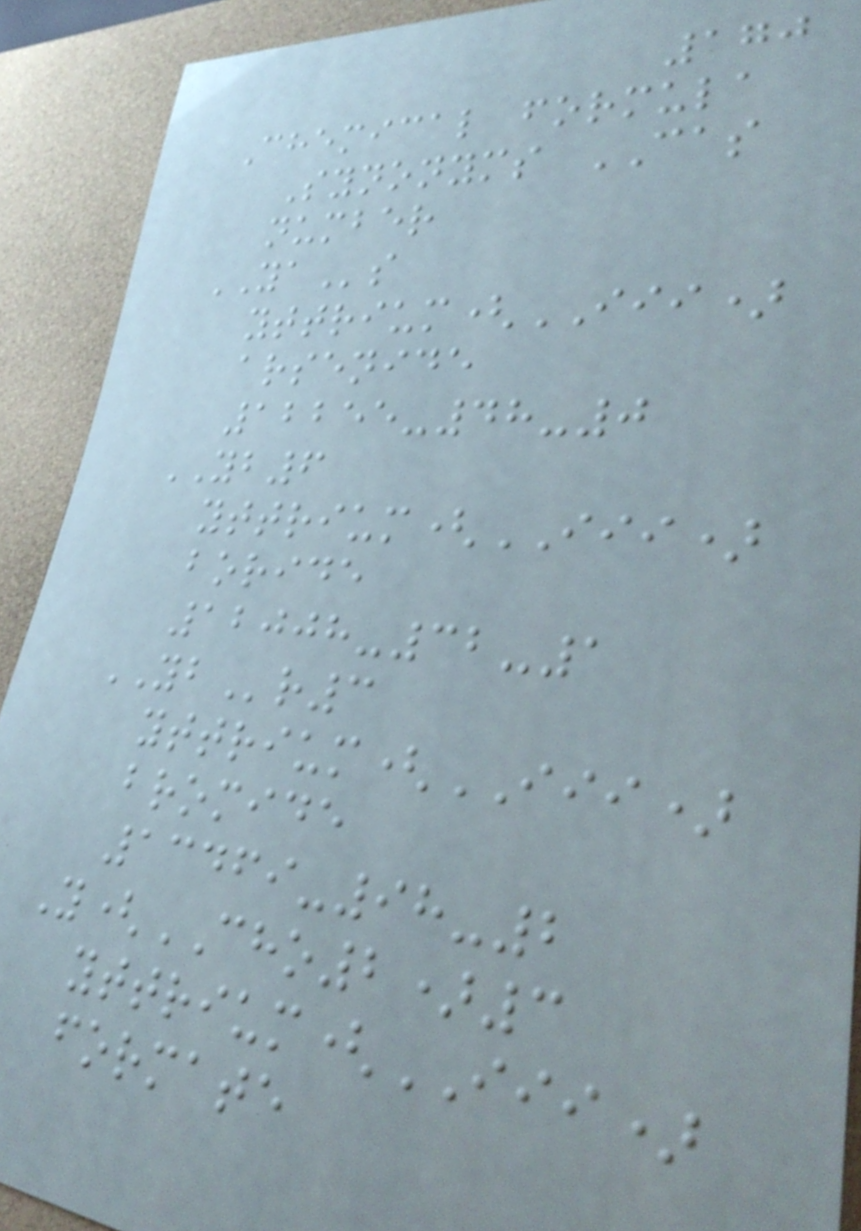170
Chemical formula
Synonyms CAS
number
YAs
yttrium(III)
arsenide
12255-48-0
YB6
yttrium(III)
boride
12008-32-1
YBr3
yttrium(III)
bromide
13469-98-2
Y(CHO2)3
yttrium(III)
formate
